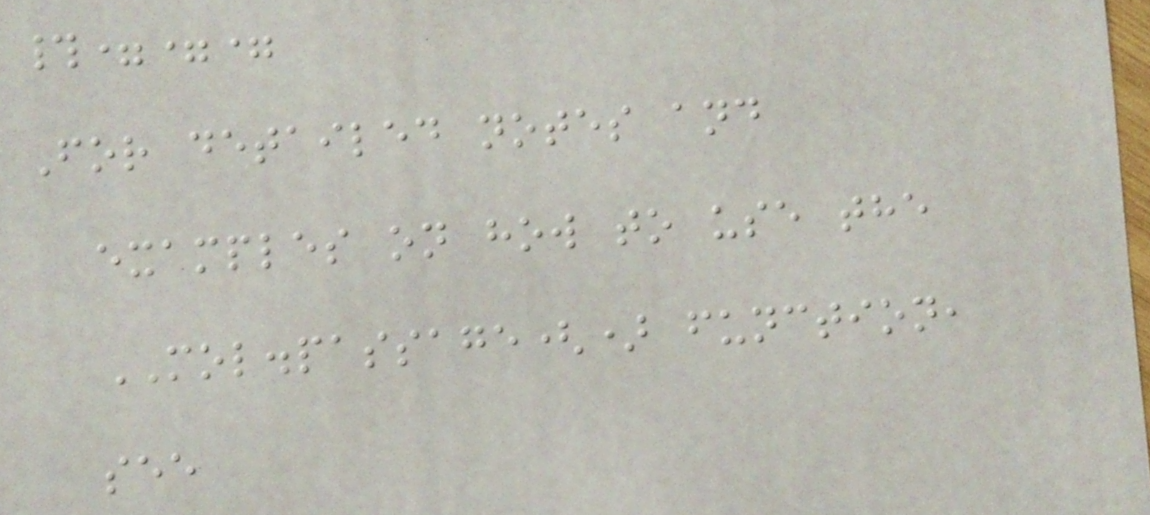#===
For detailed notes and
examples on how to use the
MOL.passage() function,
see
